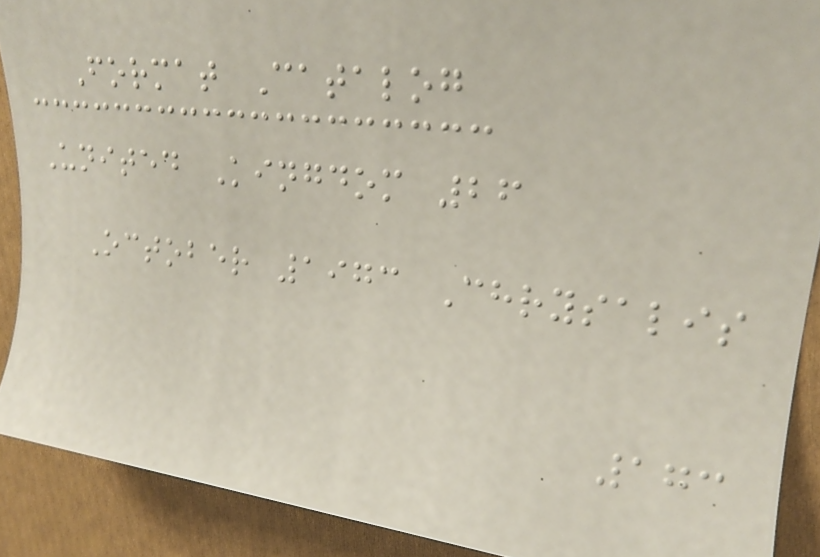Format Catalog
United Kingdom 26
October 1973 Chrysalis
173
